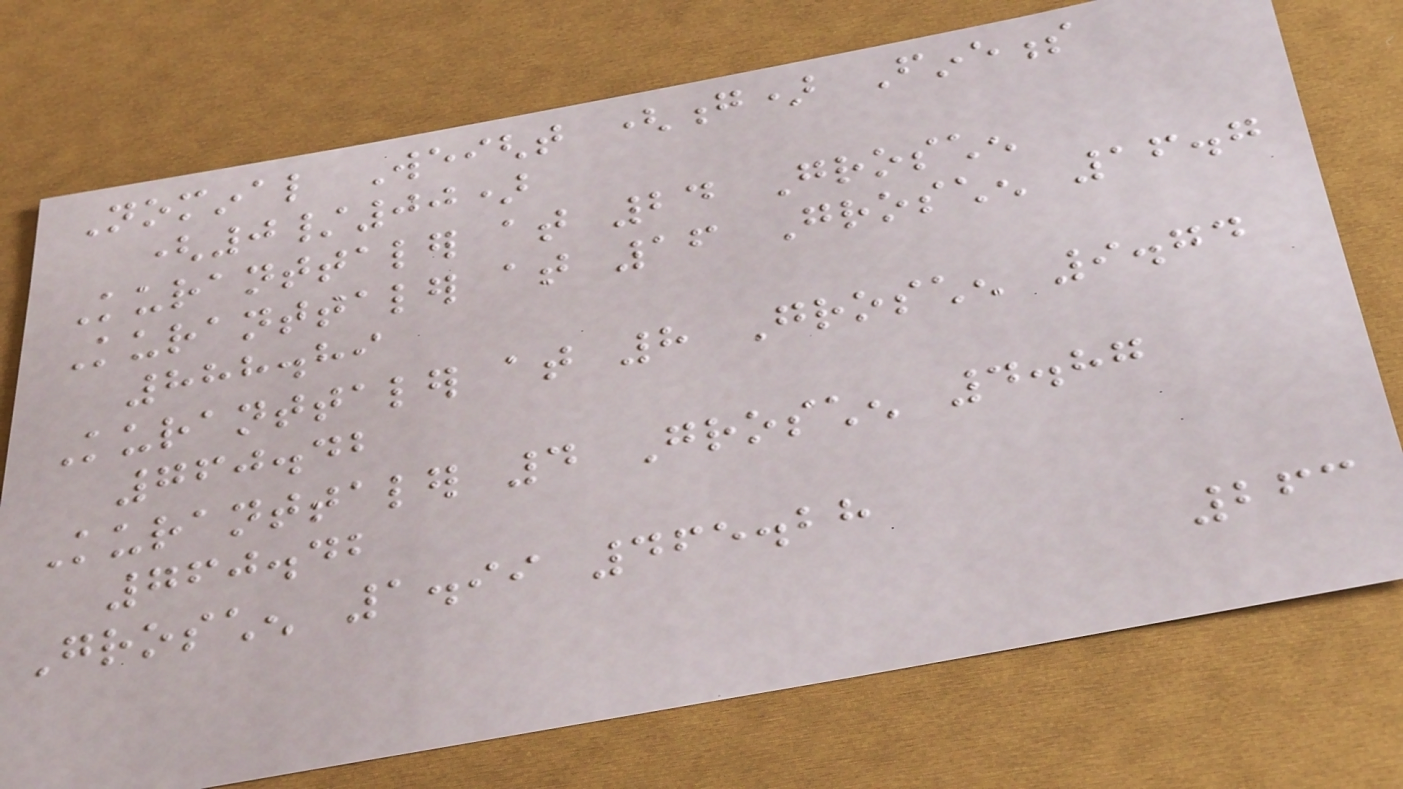Nominal Weight (g) Fineness
(0/00)
Kuranttaler at 24 Groschen
Kuranttaler at 16 Groschen 16.7
888.89
Kuranttaler at 8 Groschen 9.74
760.42
Kuranttaler 4 Groschen 4.87
760.42
Groschen 1.99 465.28
263
